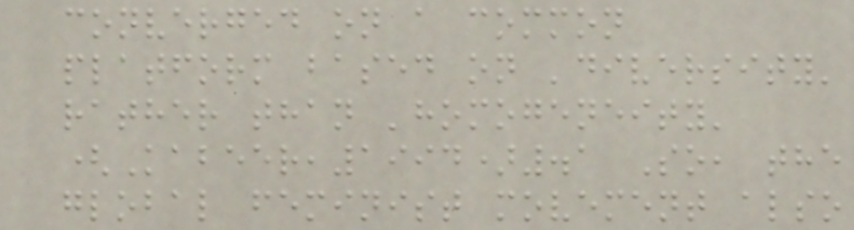converged on a common
platform based on 'diversity'
rather than 'homogeneity'
(Kabeer,1994).1 So, the
global feminist movement also
